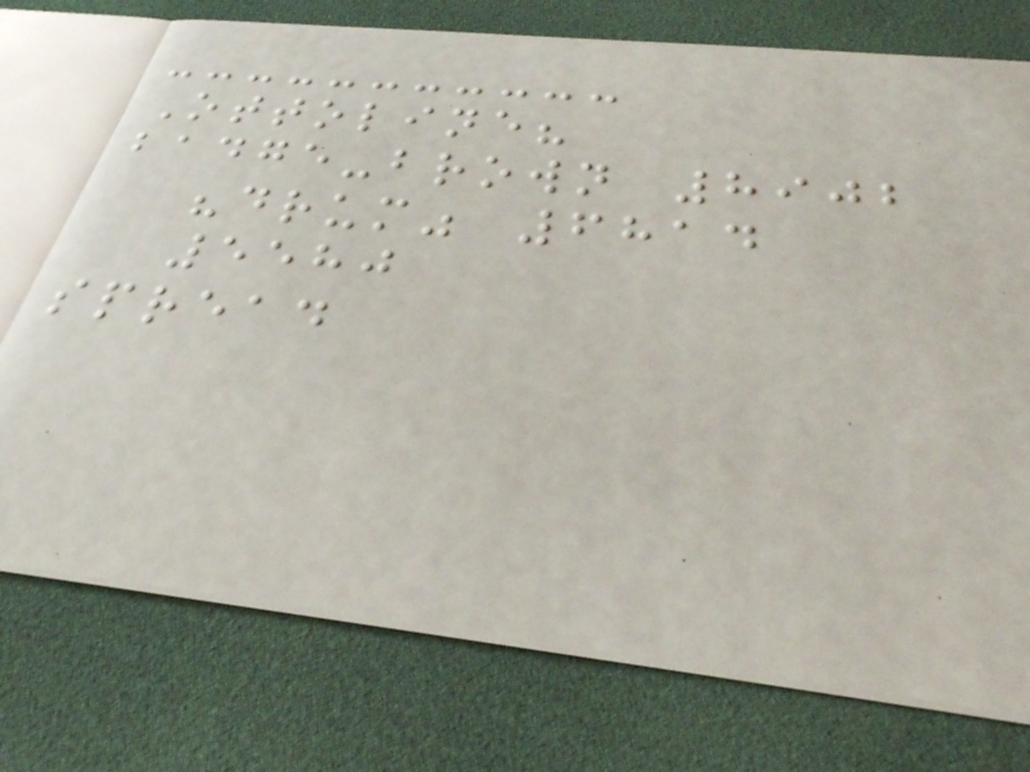Ottoline?
badge-brown 8902
"drum" 6814
5580
spread
